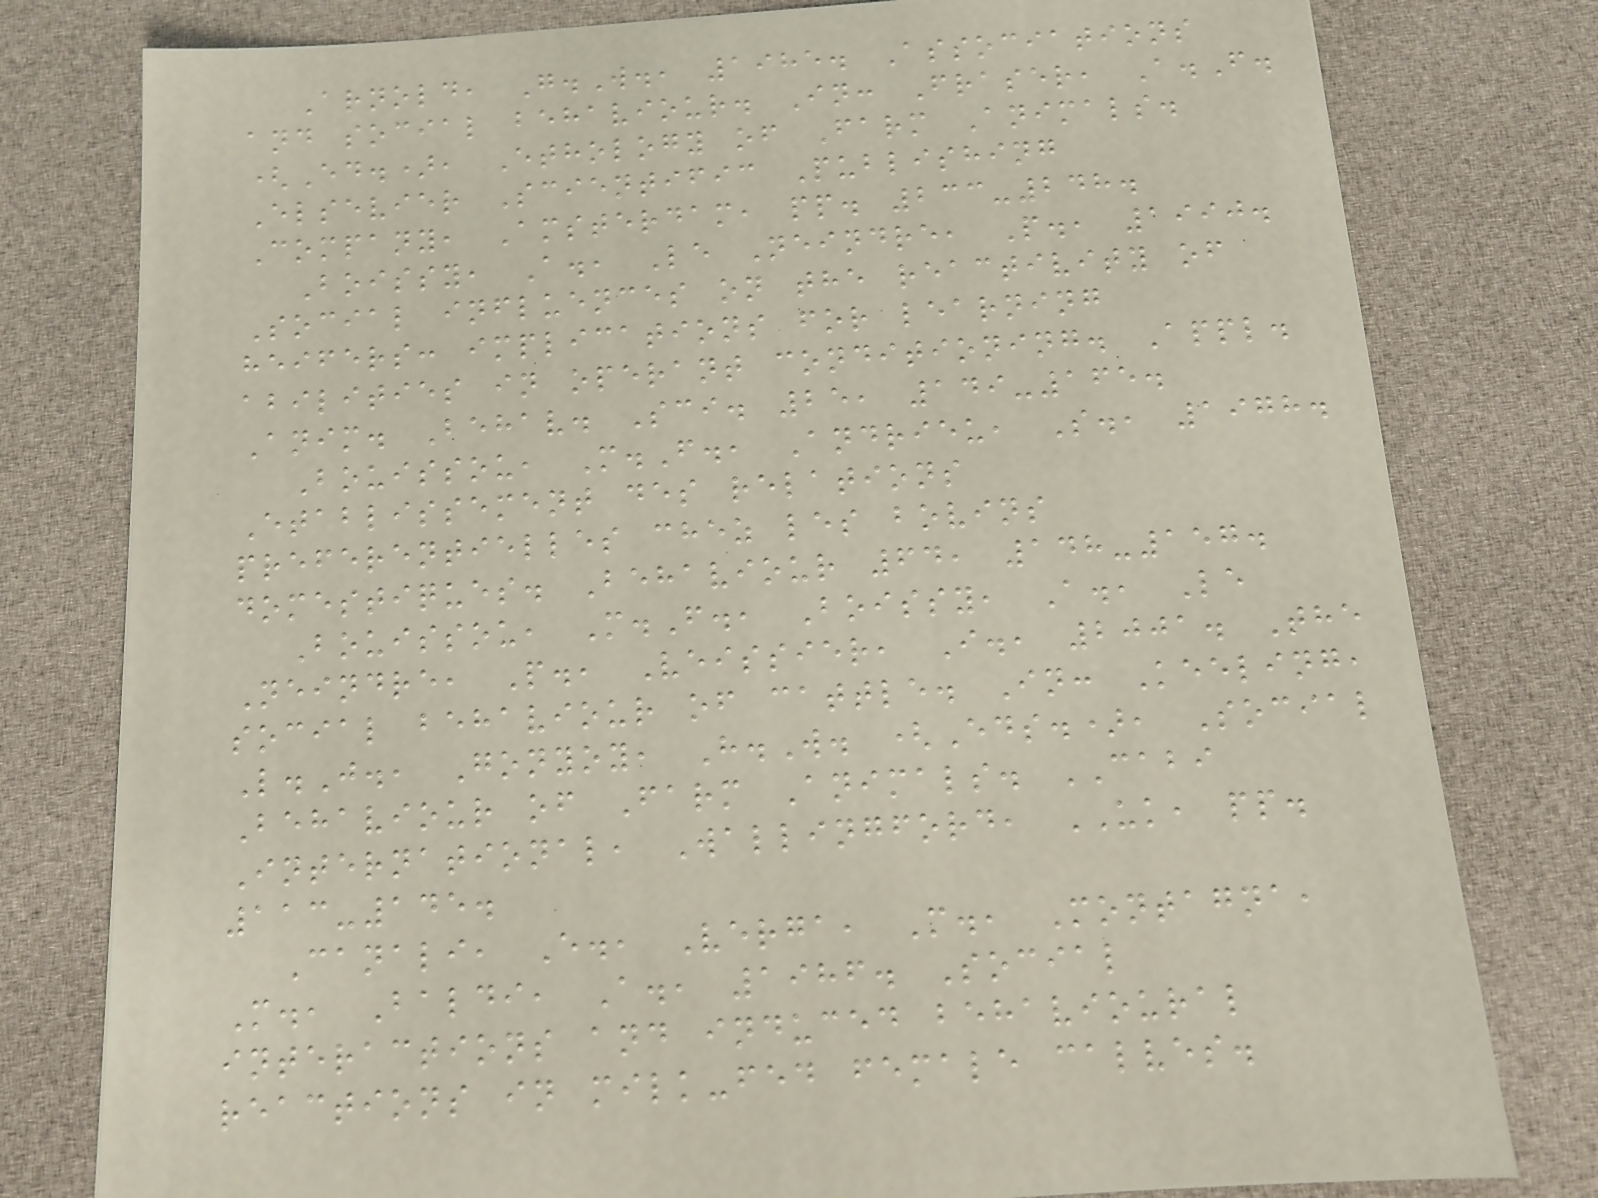Arnold, G.W., 1985. Associations
and social behaviour. In: Fraser, A.F.
(Ed.), Ethology of Farm Animals.
Elsevier Scientific Publishing
Company, Amsterdam, pp. 233-248.
Boissy, A., Le Neindre, P., 1990.
Social influences on the reactivity of
heifers: implications for learning
abilities in operant conditioning. Appl.
Anim. Behav. Sci. 25, 149-165.
Bouissou, M.F., Andrieu, S., 1978.
Etablissement des relations
preferentielles chez les bovins
domestiques. Behaviour 64, 148-157.
Bouissou, M.F., Boissy, A., Le
Neindre, P., Veissier, I., 2001. The
social behaviour of cattle. In: Keeling,
L.J., Gonyoy, H.W. (Eds.), Social
Behaviour of Farm Animals. CABI
International, Wallingford, UK, pp.
113-145.
Canali, E., Verga, M., Montagna,
M., Baldi, A., 1986. Social
interactions and induced behavioural
reactions in milk-fed female calves.
